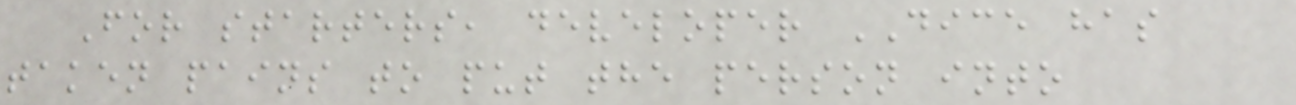For starters, developer DICE has
taken pains to put the person into
